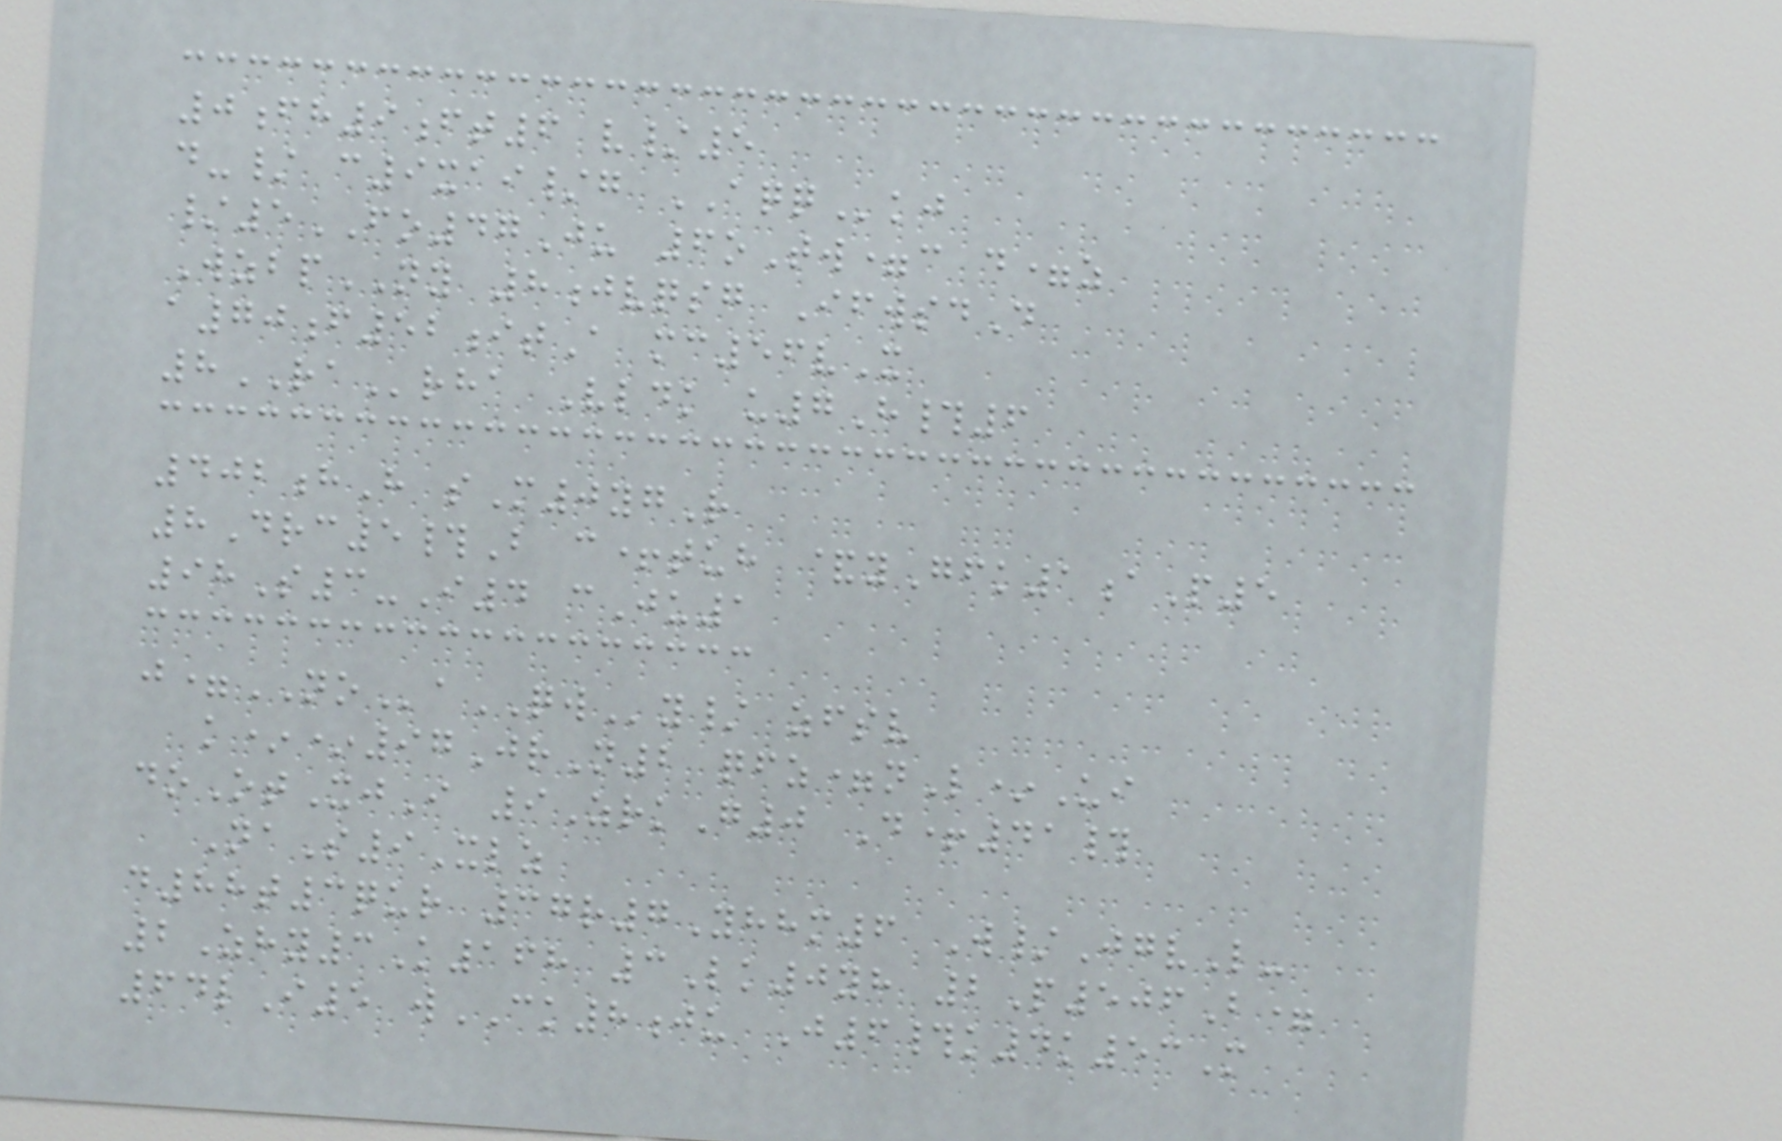0fh9ft6 v/5
d-/ c9xai/g AQQkj
/5FO47Ju 6oTw=c d=z
WzbpNY 8jvqsg IfwsdD
a70f52itA mc56vX
8RArha Vldk u7H#6
402hH sM0ygR
8Drc5#B c+tuh &yGfk1aP5
98S3-I4 cJu1
j=NOaQWy/ zfsv
k**97JrN2 qfz=nL*Ui
doOtXjI 9ZrkG0 D+41#
NaS9Xlz
d88t3qur 37r7Yhhm6 W/JgvL-
2Zhy3K168 3Lk0yh 2P506B=
64lI5 wCK8ju J6#k4k53M
